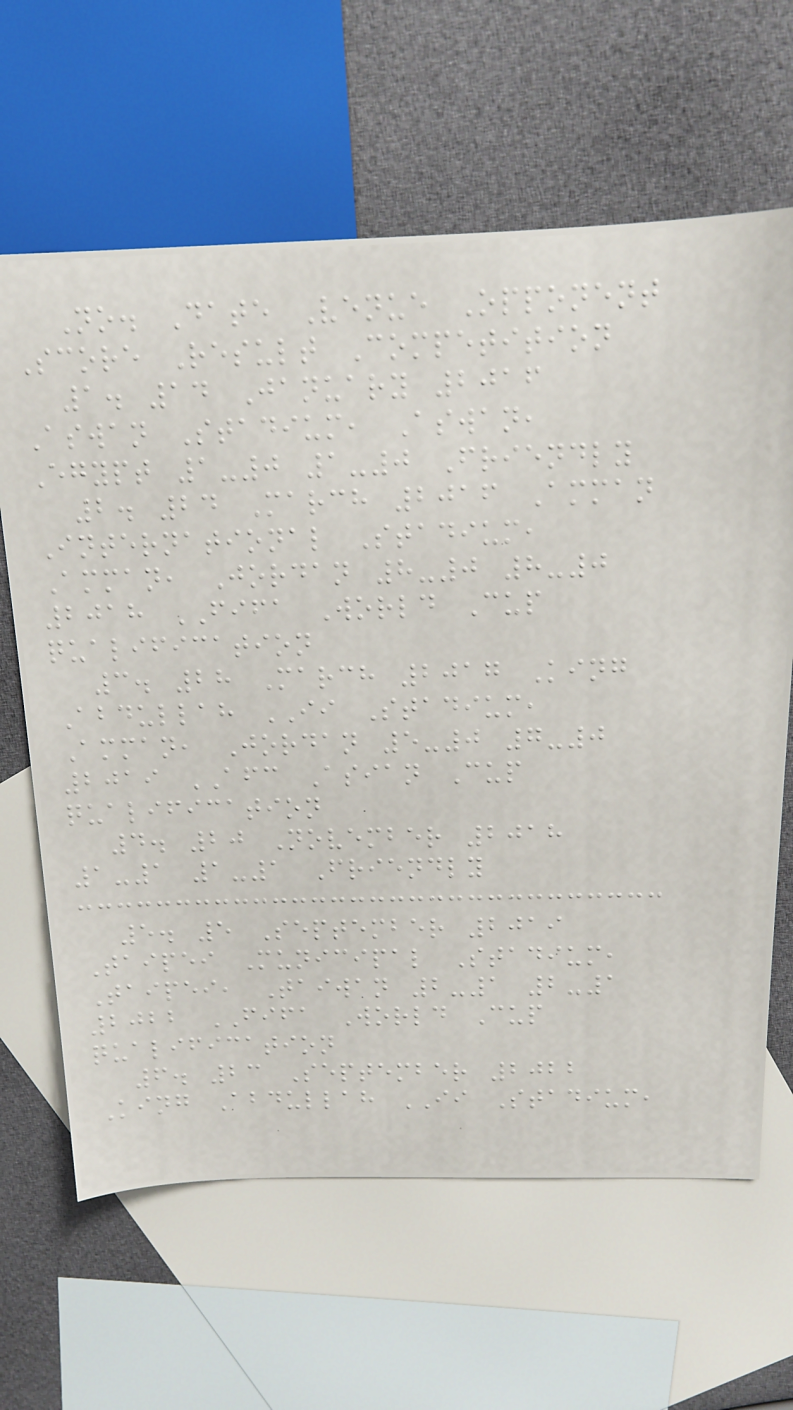No. Date Venue Opponent
Score Result Competition
1. 14 January 2016
Aswan Stadium, Aswan,
Egypt 1-0 1-0 Friendly
2. 24 March 2016 Amman
International Stadium,
Amman, Jordan 8-0 8-0
2018 FIFA World Cup
qualification
3. 28 March 2017 King
Abdullah II Stadium,
Amman, Jordan 5-0 7-0
2019 AFC Asian Cup
qualification
4. 20 November 2018
1-1 1-1 Friendly
5. 5 September 2019
Taipei Municipal Stadium,
Taipei, Taiwan 2-1 2-1
2022 FIFA World Cup
qualification
6. 23 September 2022
King Abdullah II Stadium,
